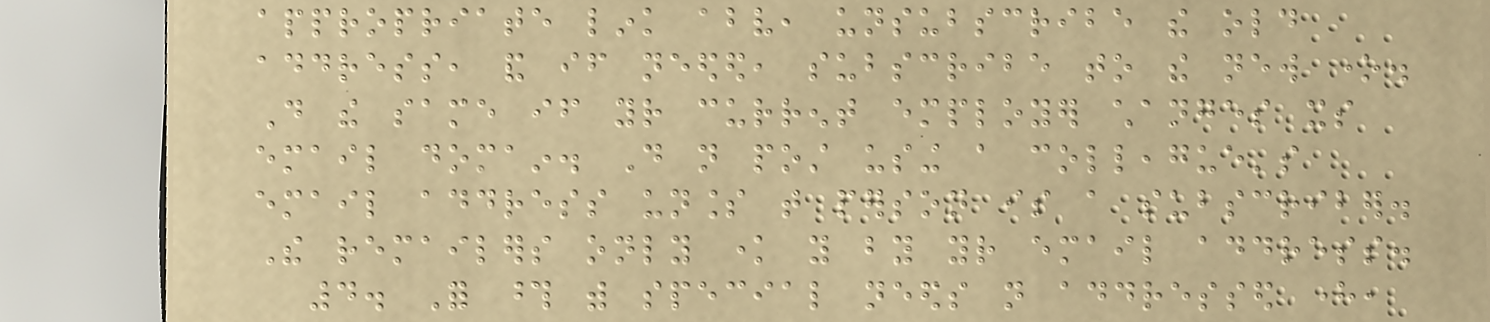appropriate link above, unsubscribe the old
address, and if needed, subscribe to the new one.
Do the same if your current employer changes its
email domain. Do not post using a colleague's
email address unless that person is a subscriber.
The remailers only know you by your email address.
4. For those with special needs not addressed here,
